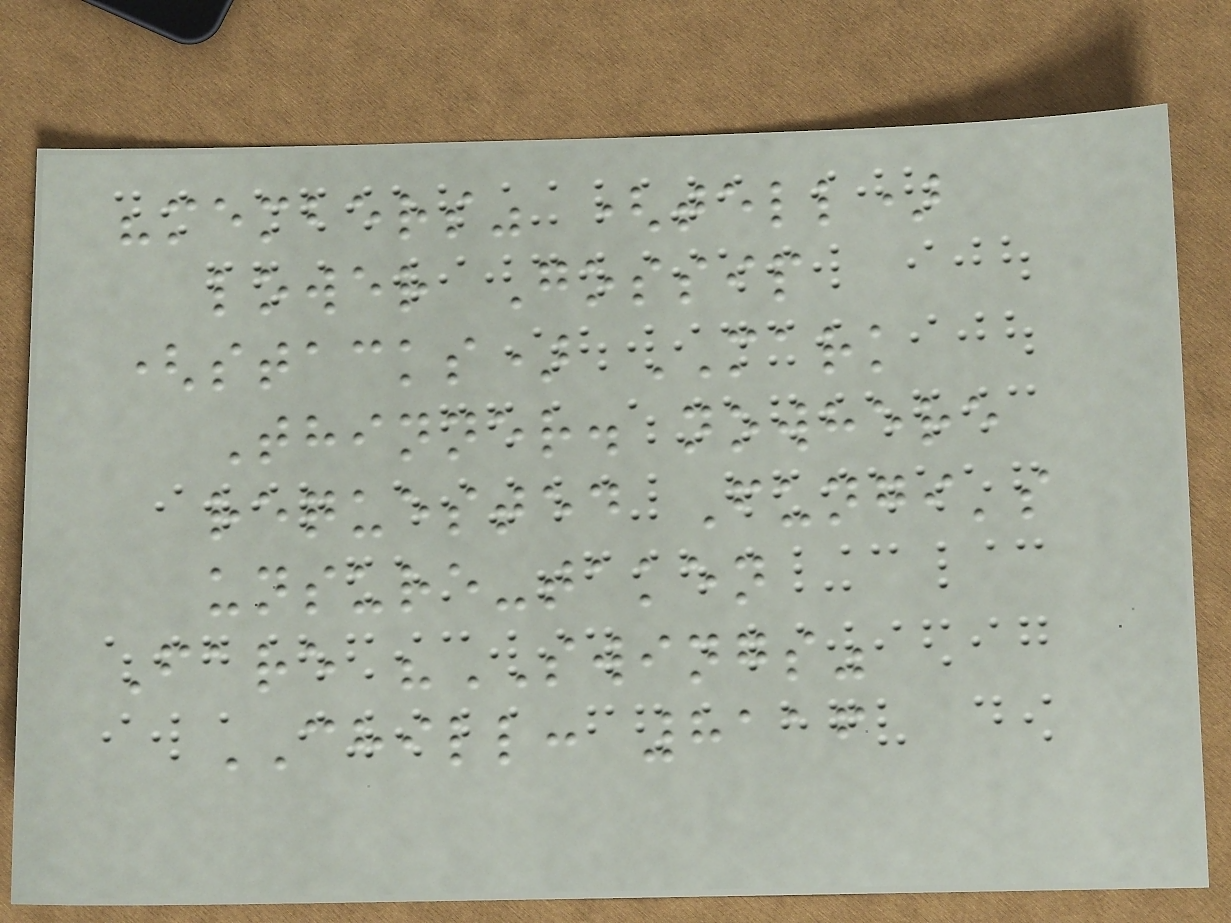"members" (tell)
lower Gossip
(stacks) MARK
Thinner. nowhere
requested Fungi's
unsure-taken
Fare "SWINGS"
CHILL: 8116
